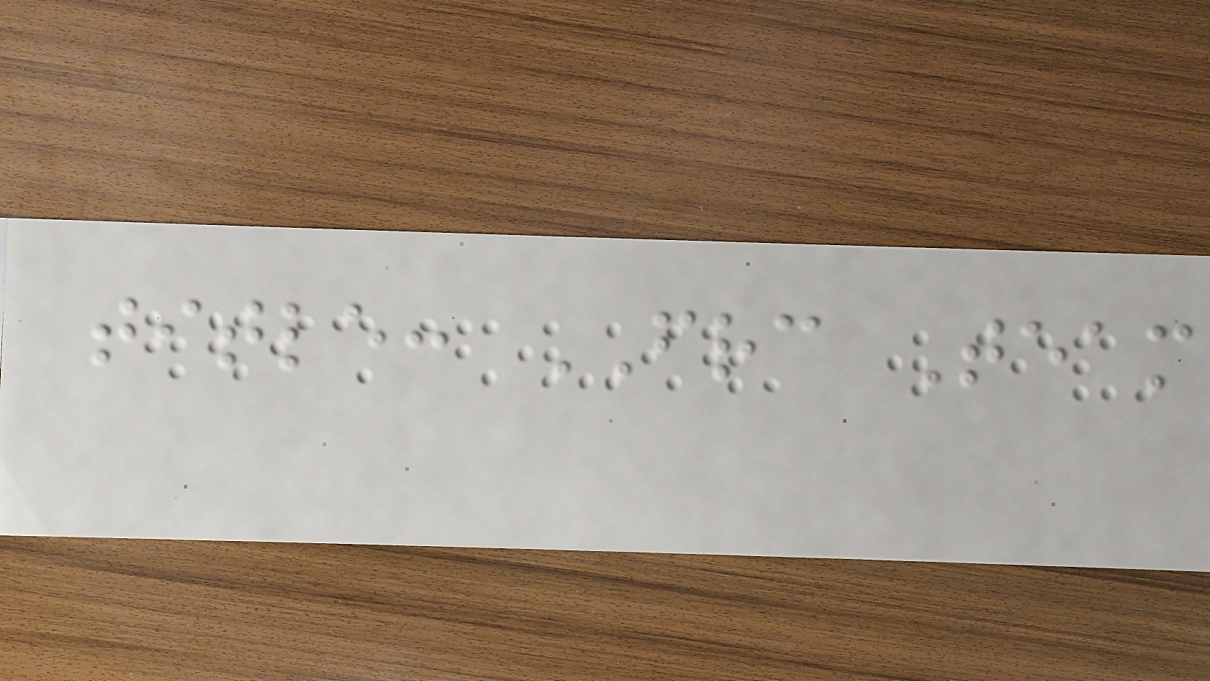title: FRC Team
